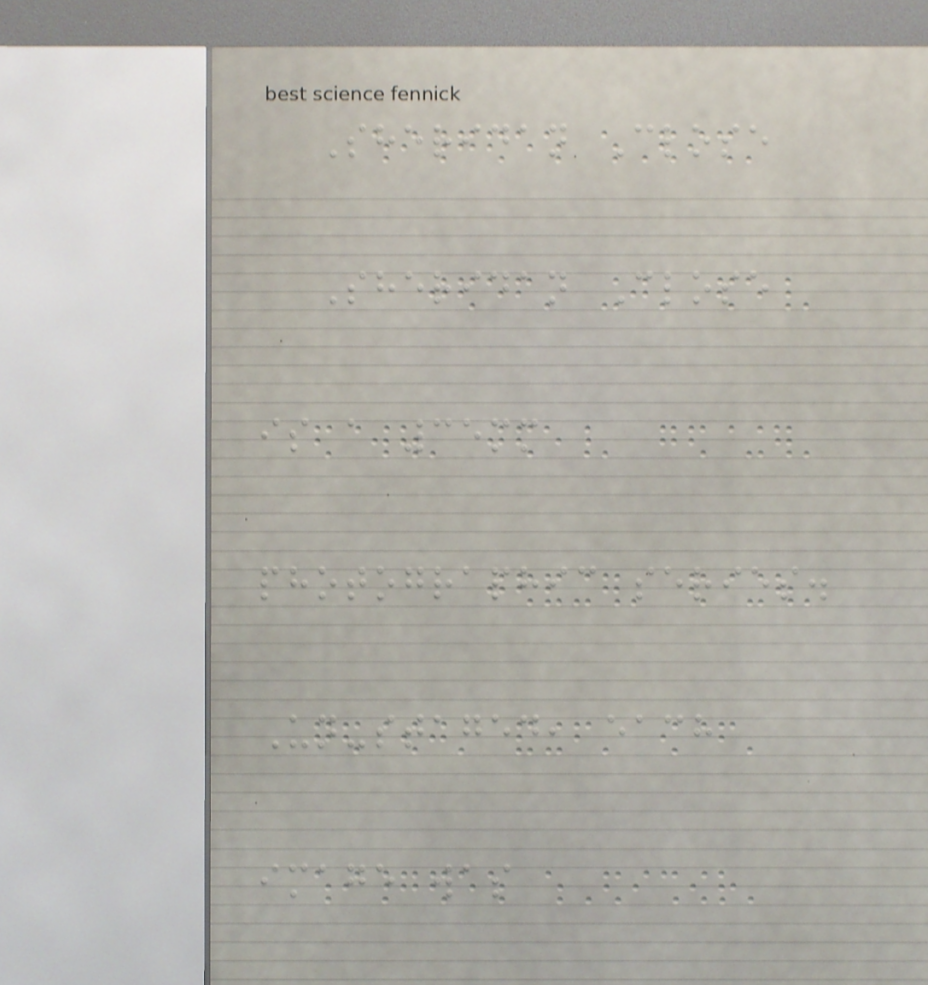Sheridan Close
Sheridan Close
is a 35mm
photographic series.
Un-staged, each
image was
